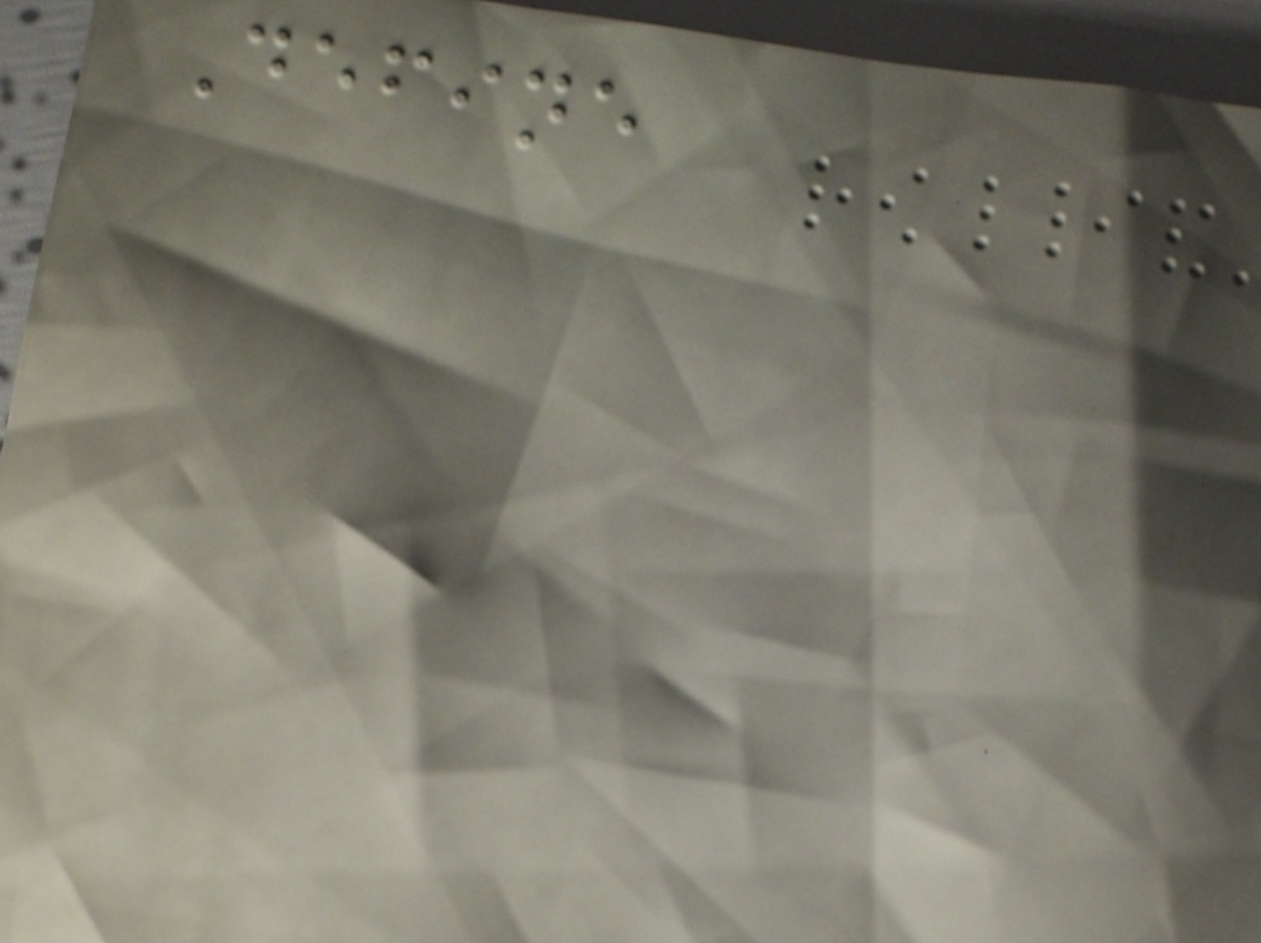Define
